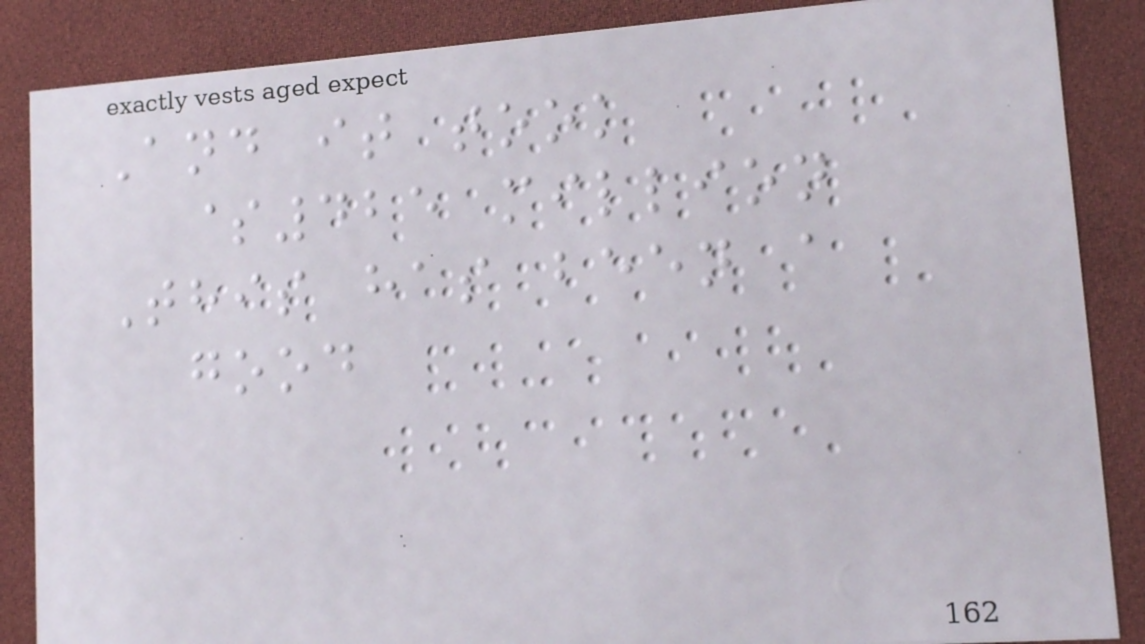And it took
$425 million
This has been a
good
